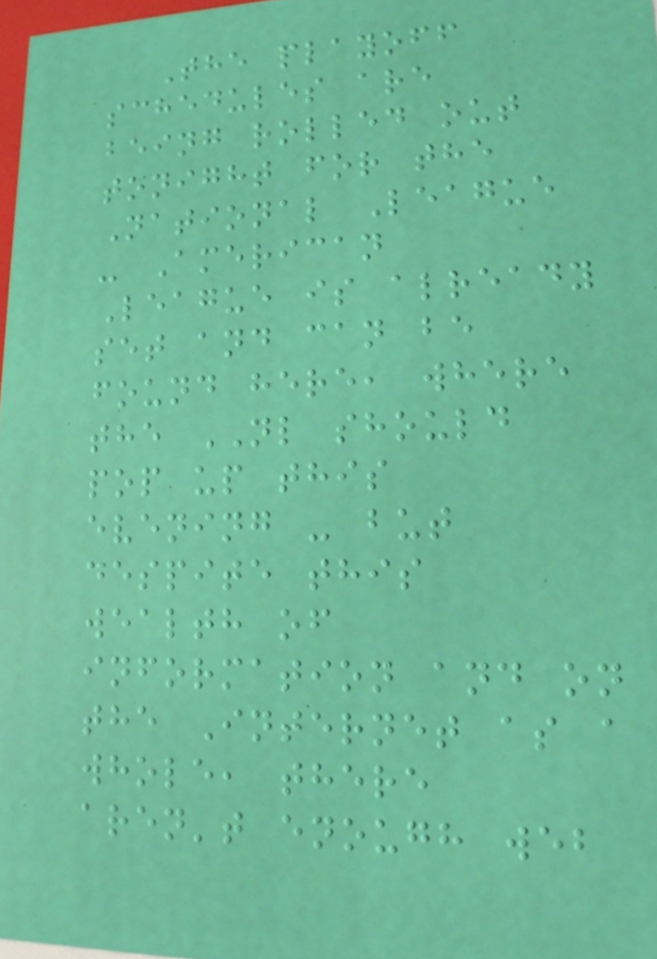The playoff
schedules are
being rolled out
tonight for the
National League
- American
League is already
set and can be
found here, where
the NL should
pop up this
evening - but
despite this
wealth of
information and on
the Internet as a
whole, there
aren't enough web
